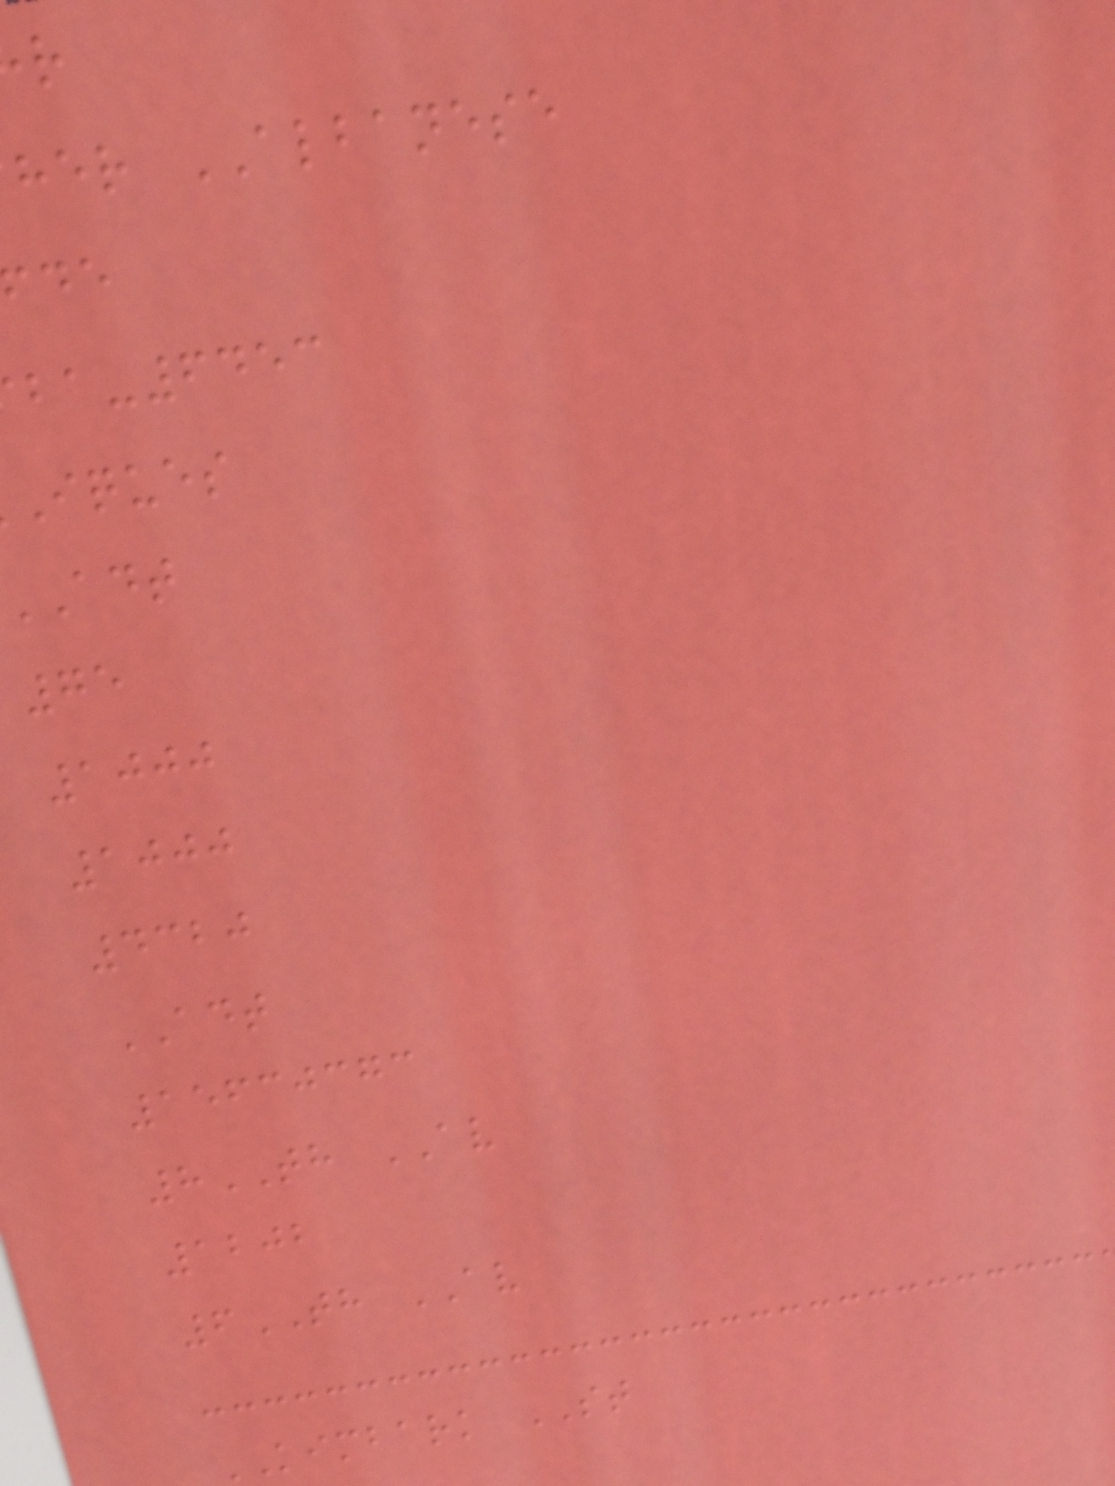her ALBANESE
-6453
iques
75
1000
1000
4320
ADT
15630373
8TH AV
1202
6TH AV
KIMBARK ST
